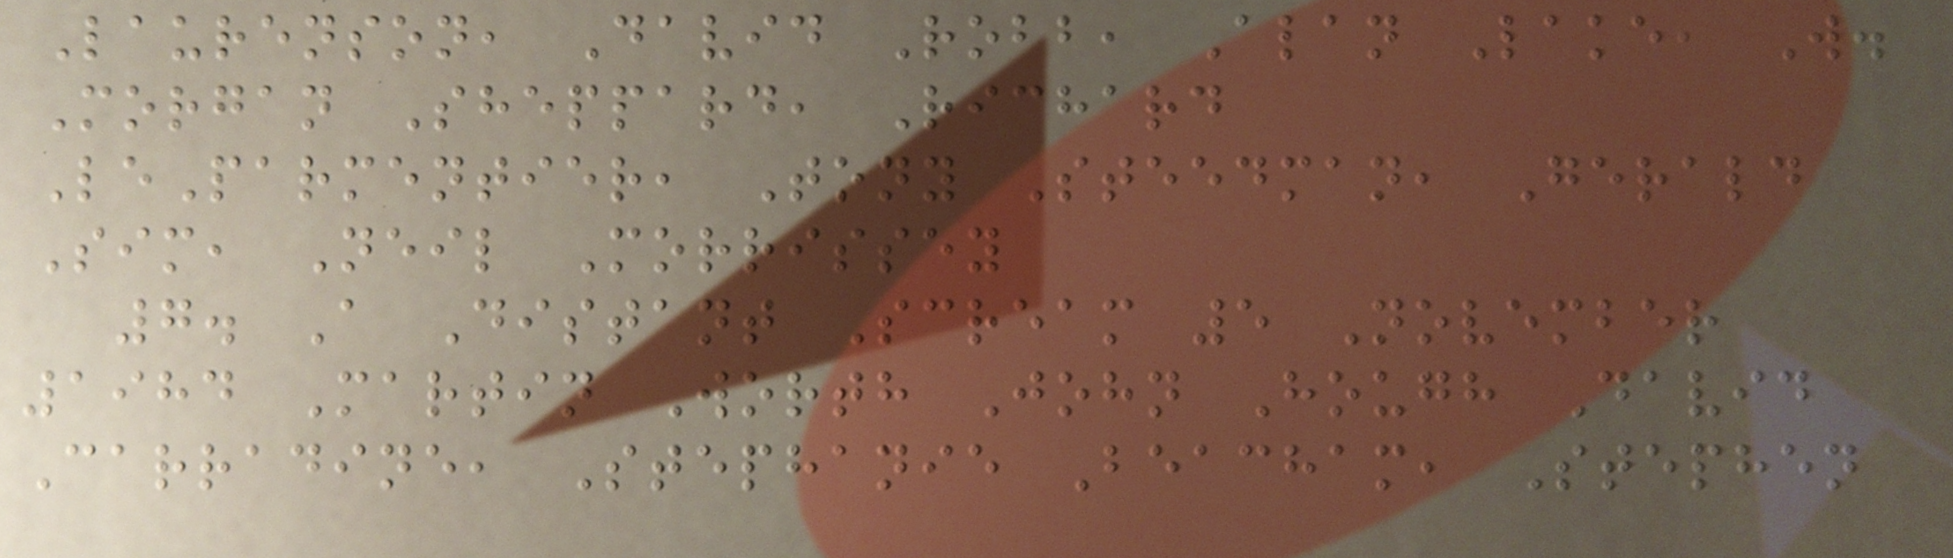Laurenson, David Robb, Alan Lake, W.
Morgan Sheppard, Richard
LeParmentier, Tony Steedman, Gerald
Sim, Neil Morrissey
7. A Distant Scream 5 November
1984 Martin Worth John Hough David
Carradine, Stephanie Beacham, Stephen
